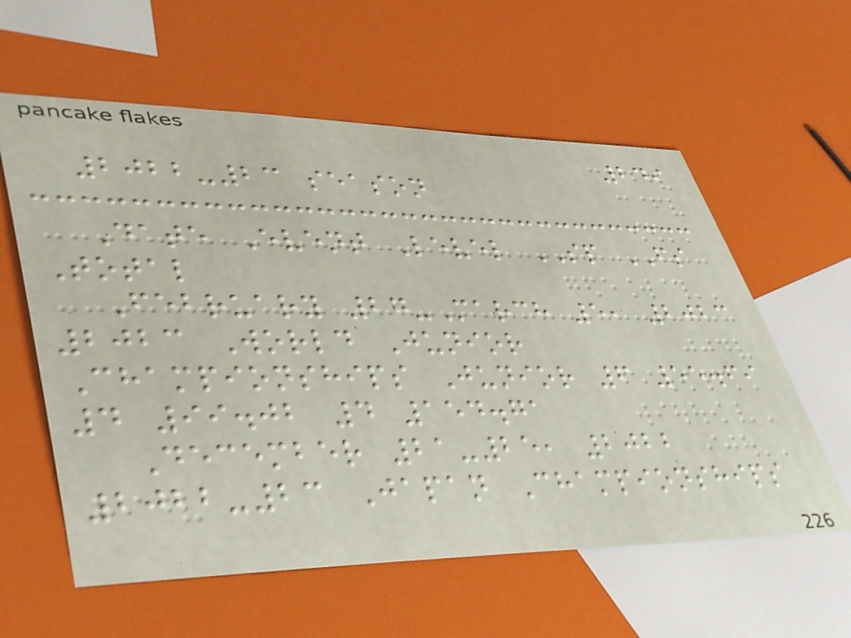249
2022-23 season
Date Event Level SP FS
Total
February 27-March 5, 2023
2023 World Junior
Championships Junior 6 55.69
4 99.02 4 154.71
December 21-25, 2022
2022-23 Japan Championships
